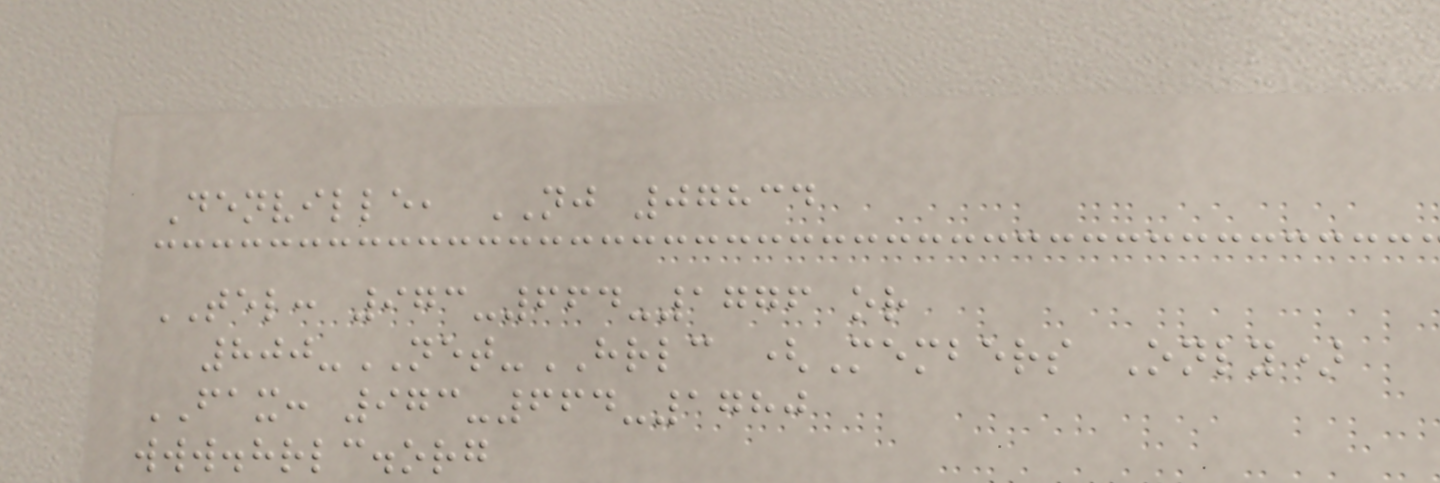Denville, NJ 07834
TEL: 973-664-1776 or
800-NET-HRLC (Members Only)
FAX: 973-664-1780
www.hrlc.org
